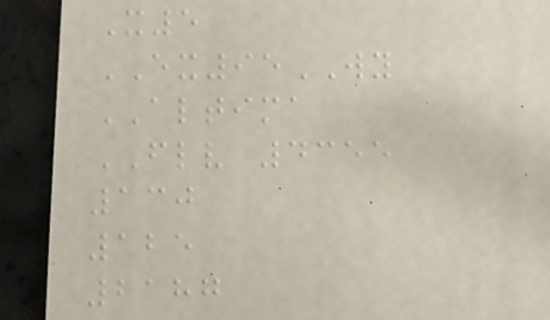X5
EX95WY
ALTIMA
FLV 4355
130
125
2187
